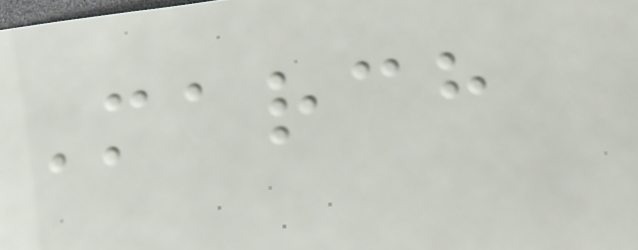March
